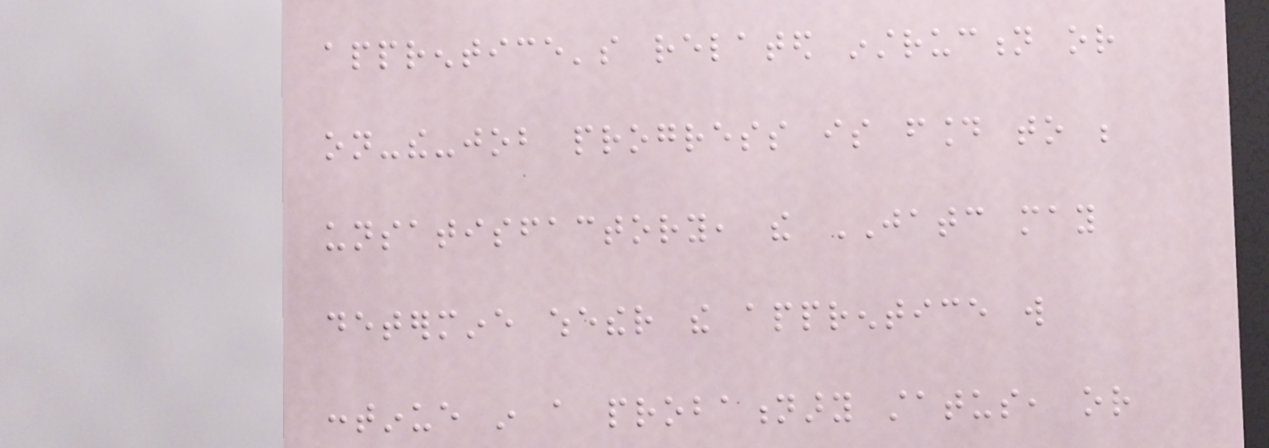apprentice's related instruction or
on-the-job progress is found to be
unsatisfactory, the JATC may
determine whether the apprentice will
continue in a probationary status, or
